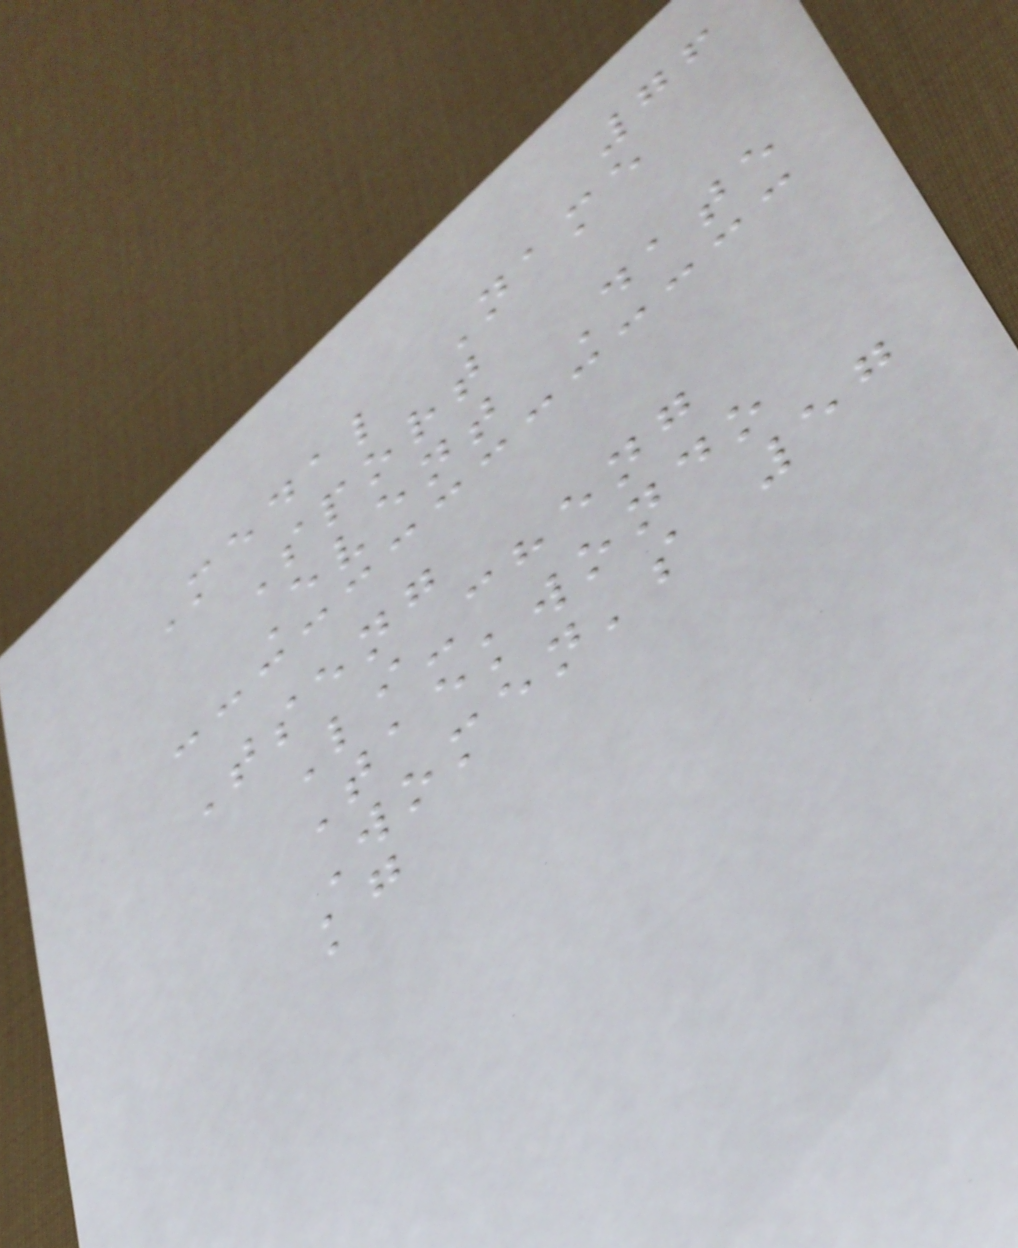76
Medal Name
Sport
Event Date
Tseng
Li-cheng
Taekwondo
Women's 57
kg
